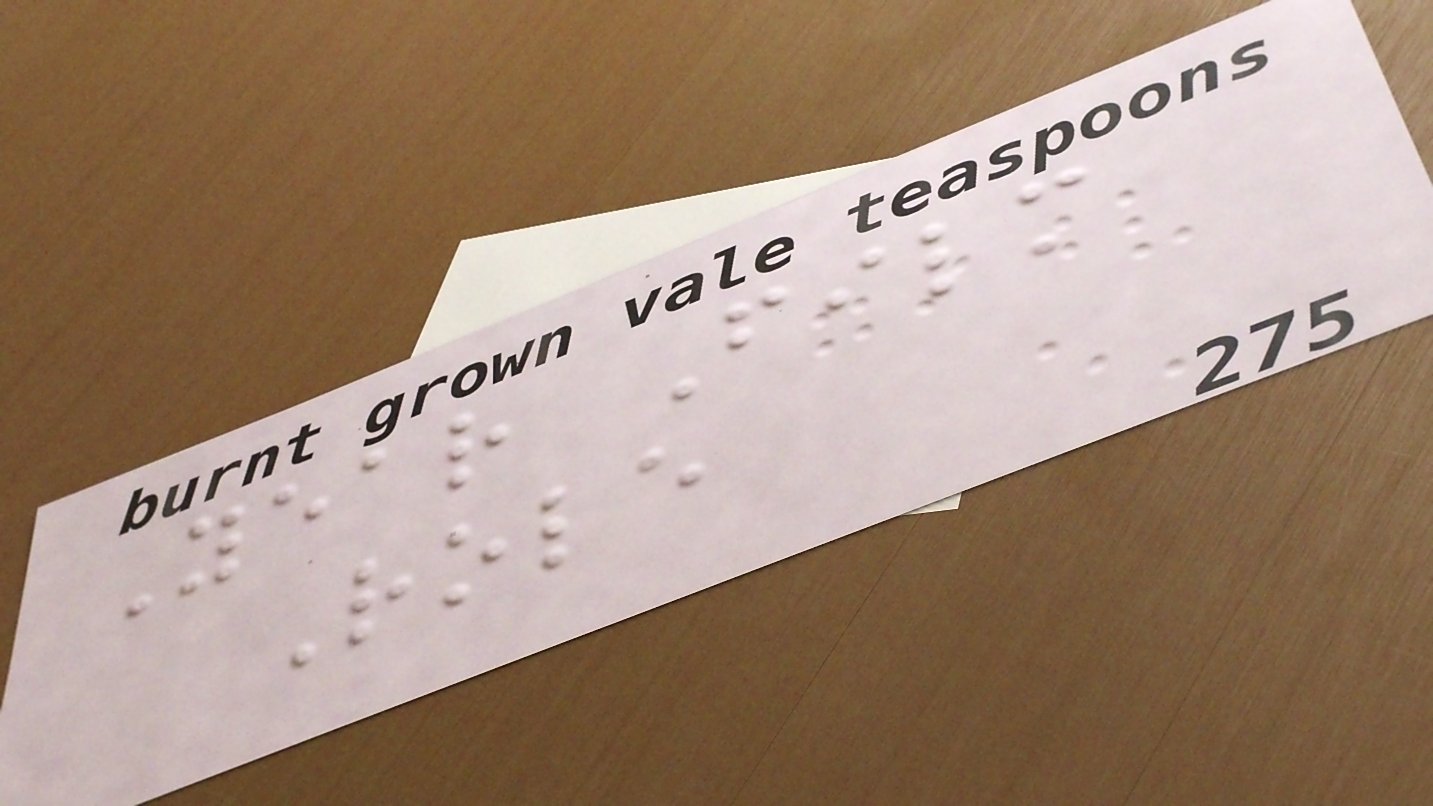Year Film
Role
